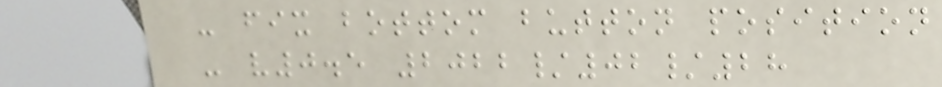- fix bottom button position
- v0.5 2022/02/28
